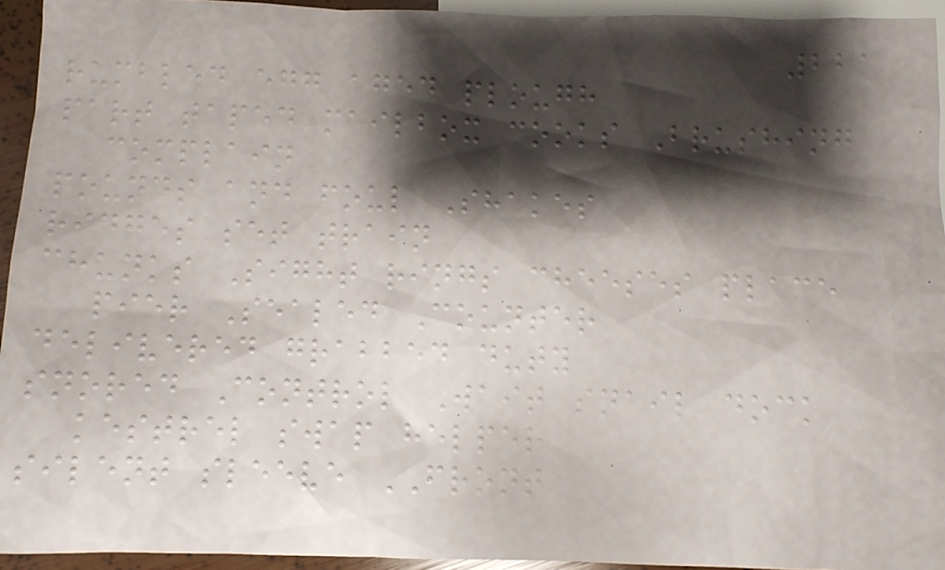221
rumbled egg aged plough
part taped mailbox cooks Brushing
complain
pounds and foul Shakes
ridges set train
chunks Sight rings cheeses place
pier Sealed Counter
delivered grabbed duty
snored Control Wait snail dock
kestrel swap helper
silent sleeve FRONT
